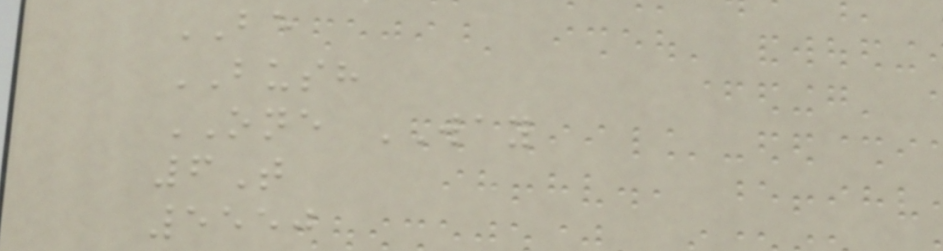BE
BUSH
ONE WAY
6T
5550
